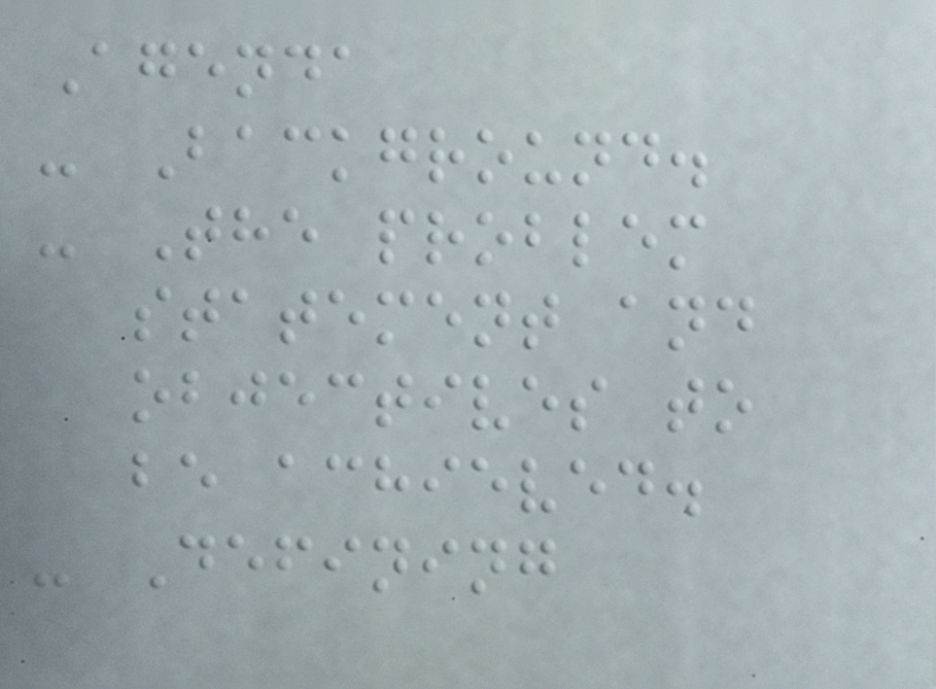Agenda
- Background.
- The problem
statement and
objectives to
be achieved.
- Defining
